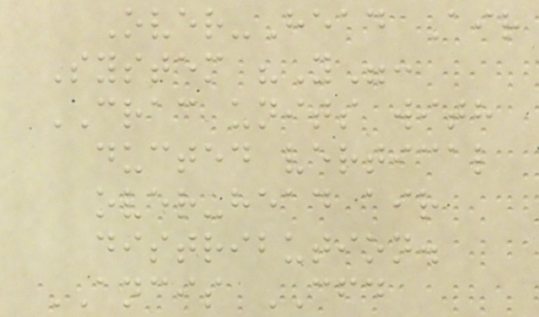Over-Head Air
System "Y":
CRAC units with
ducted vertical
over-head air
distribution.
ANCIS CFD
